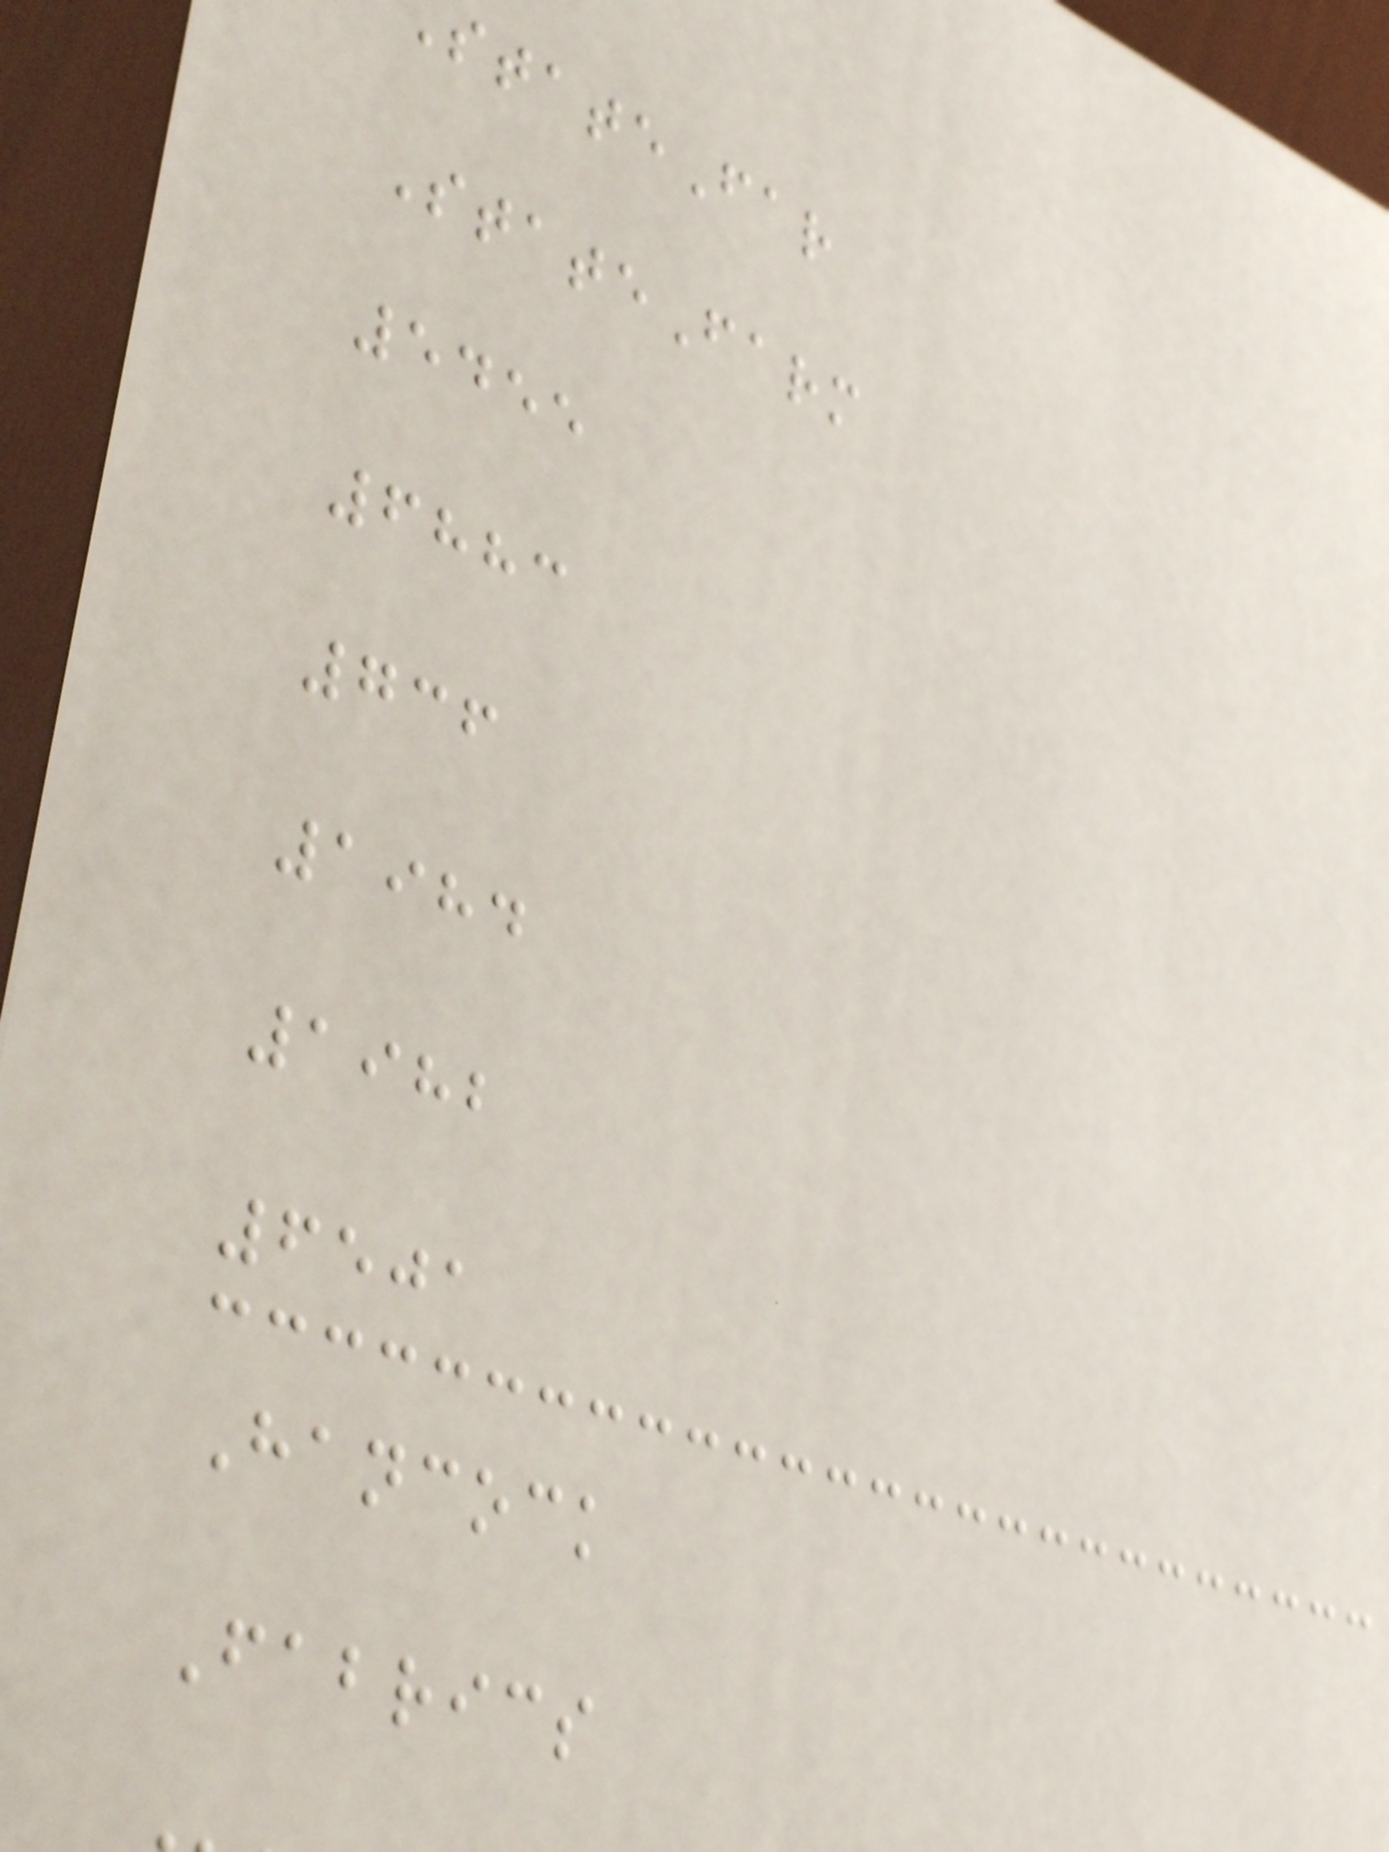tateFar
StateFarm
5455
6883
736
1984
1982
6501
Hancock
Fabrics
